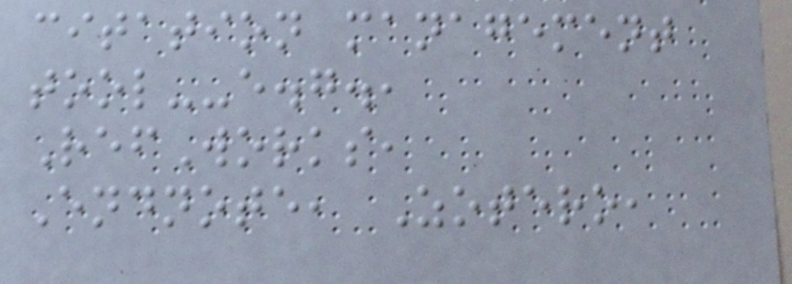citation management
tool--e.g.,
RefWorks,
Endnote, Zotero,
